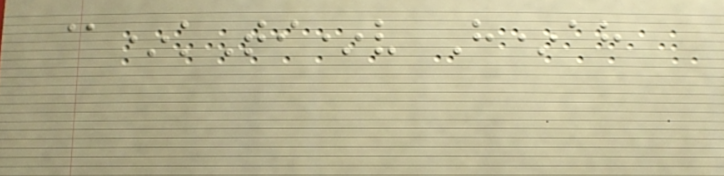@*kTi*v H*ah
